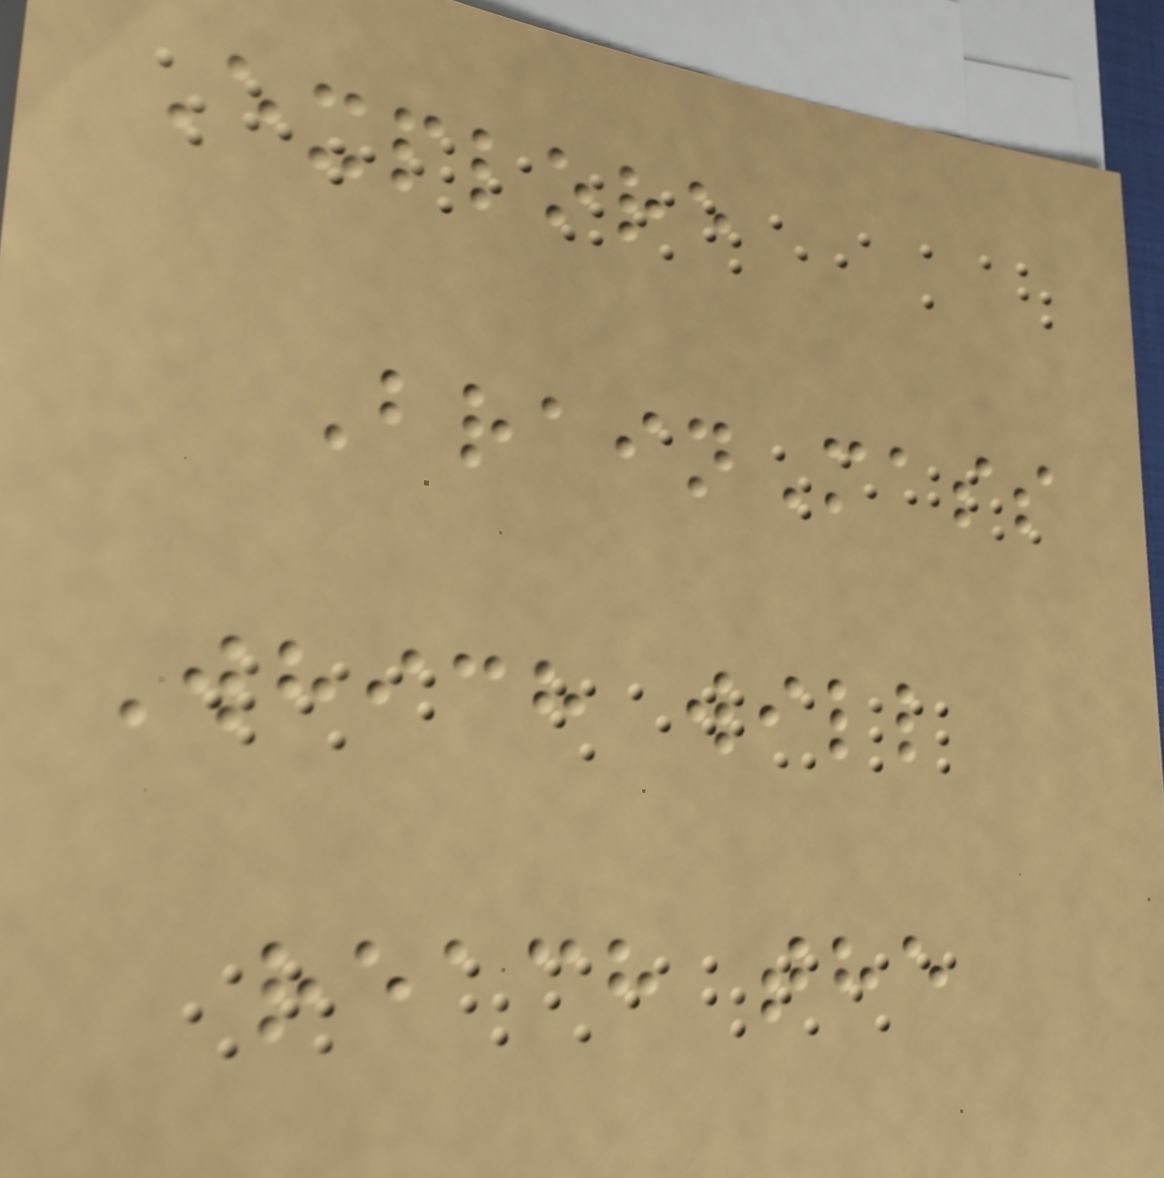Explore
BrainMass
Which will
reach the
